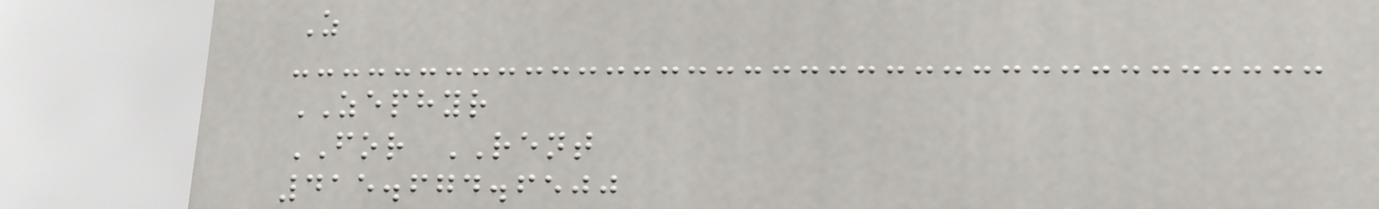Z
ZEPHYR
FOR RENT
415.674.6500
